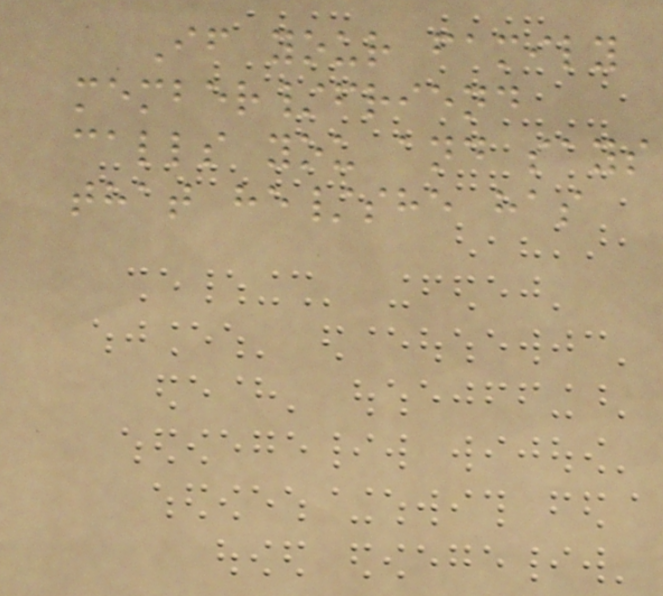If your family
member/friend
calls you and says
that he/she has
